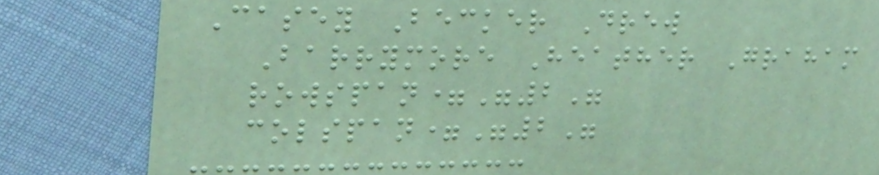Casey Becker Drew
Barrymore Heather Graham
rowspan="2"
colspan="2"
